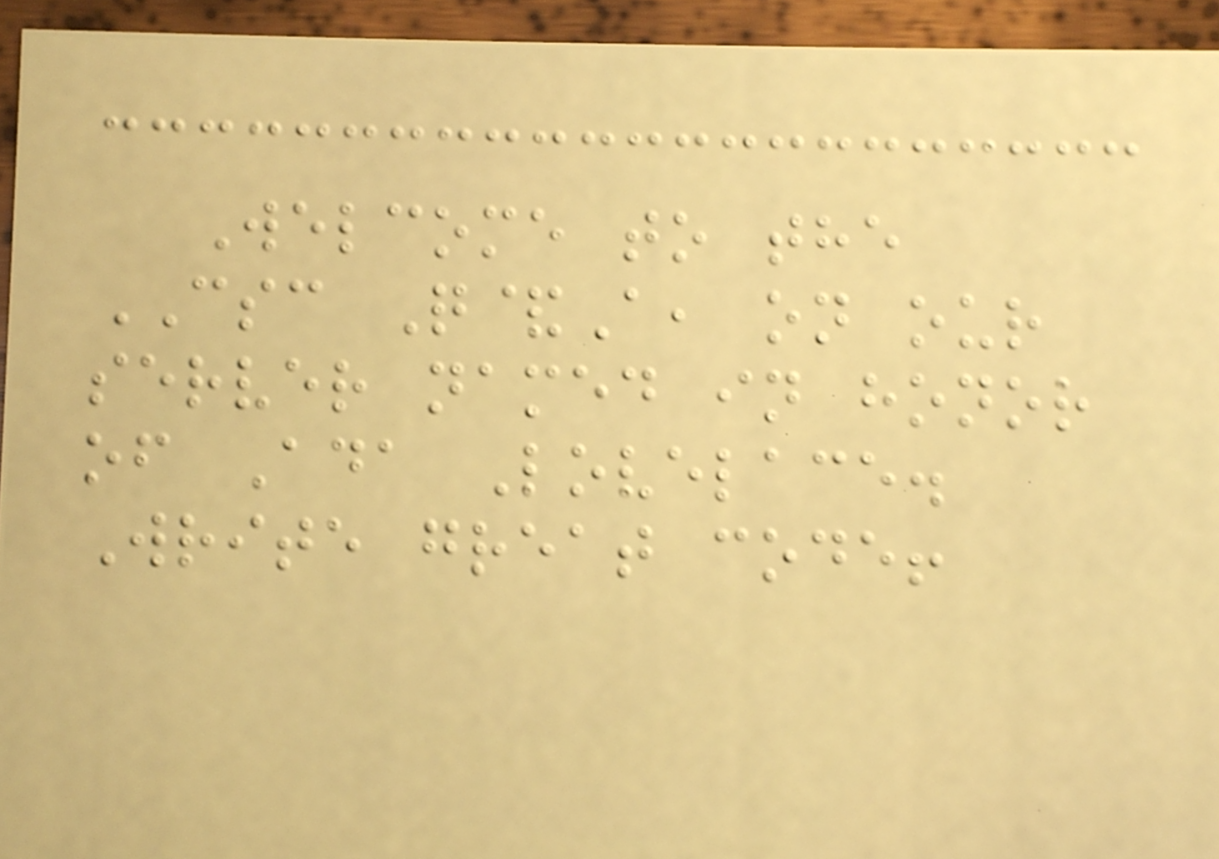Welcome to the
CSC Q&A, on our
server named in honor
of Ada Lovelace.
Write great code!
